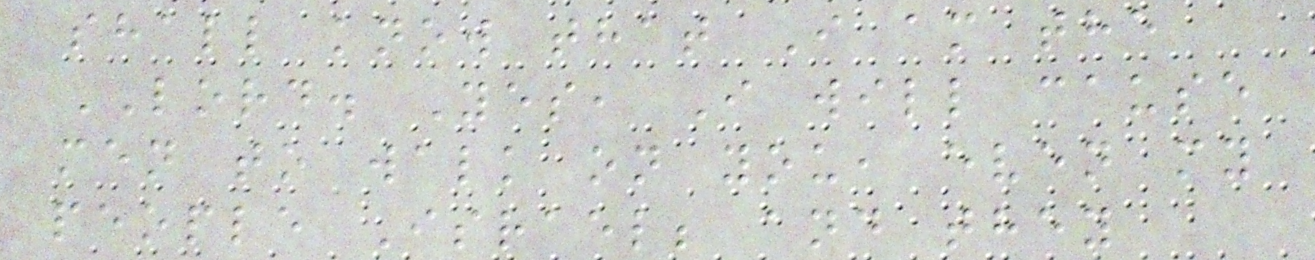shall know that I am the
LORD. Yes, I will cause
men to walk on you, even my
people Israel; and they
